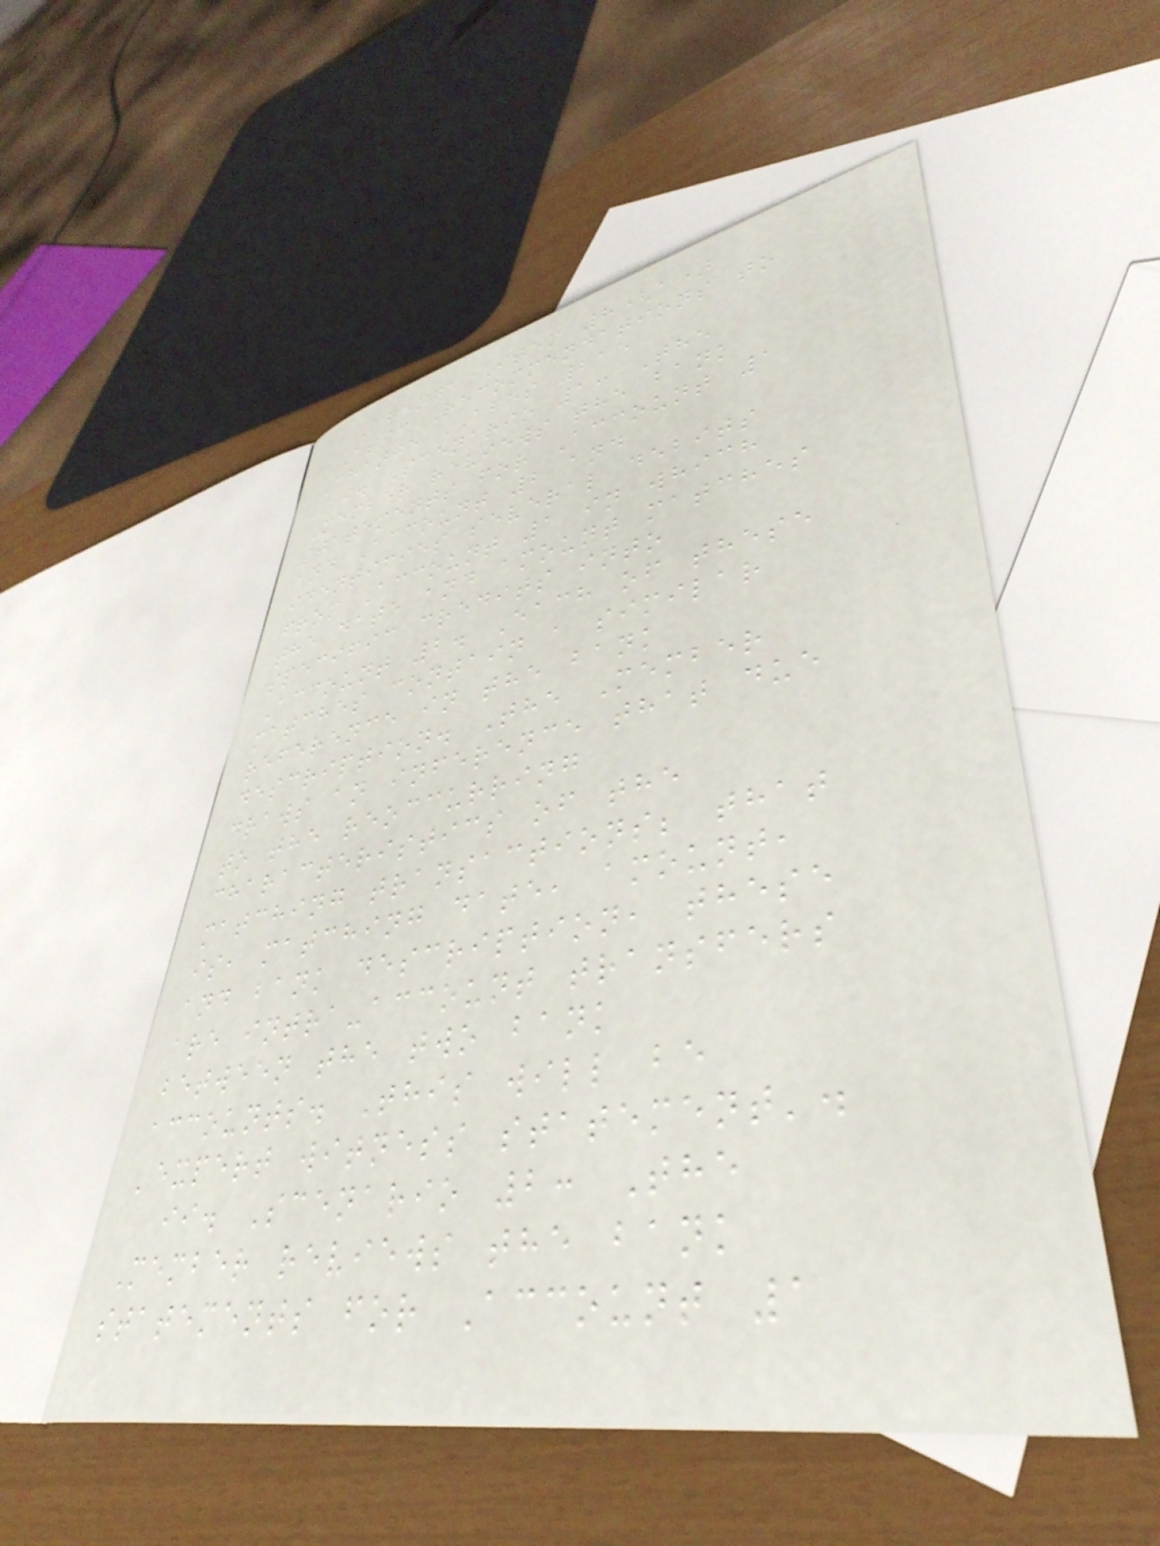Agenda Item 8(a)
ASIC Recommendations to
Change APES 215
i. Scenario 1: The
Member reviews the bank
statements for Account 1
and Account 2 and
identifies several debits
from Account 1 in which
the date and amount matches
specific credits into
Account 2. Each of these
matches contain a similar
reference in the bank
description. The Member
draws an inference that due
to the reoccurring
characteristics of the
matching transactions; that
is, matching date, amount,
and bank description, these
are intra-account transfers
between the two bank
accounts. This will be
'expert witness statement'.
ii. Scenario 2: The
Member reviews the bank
statements for Account 1
